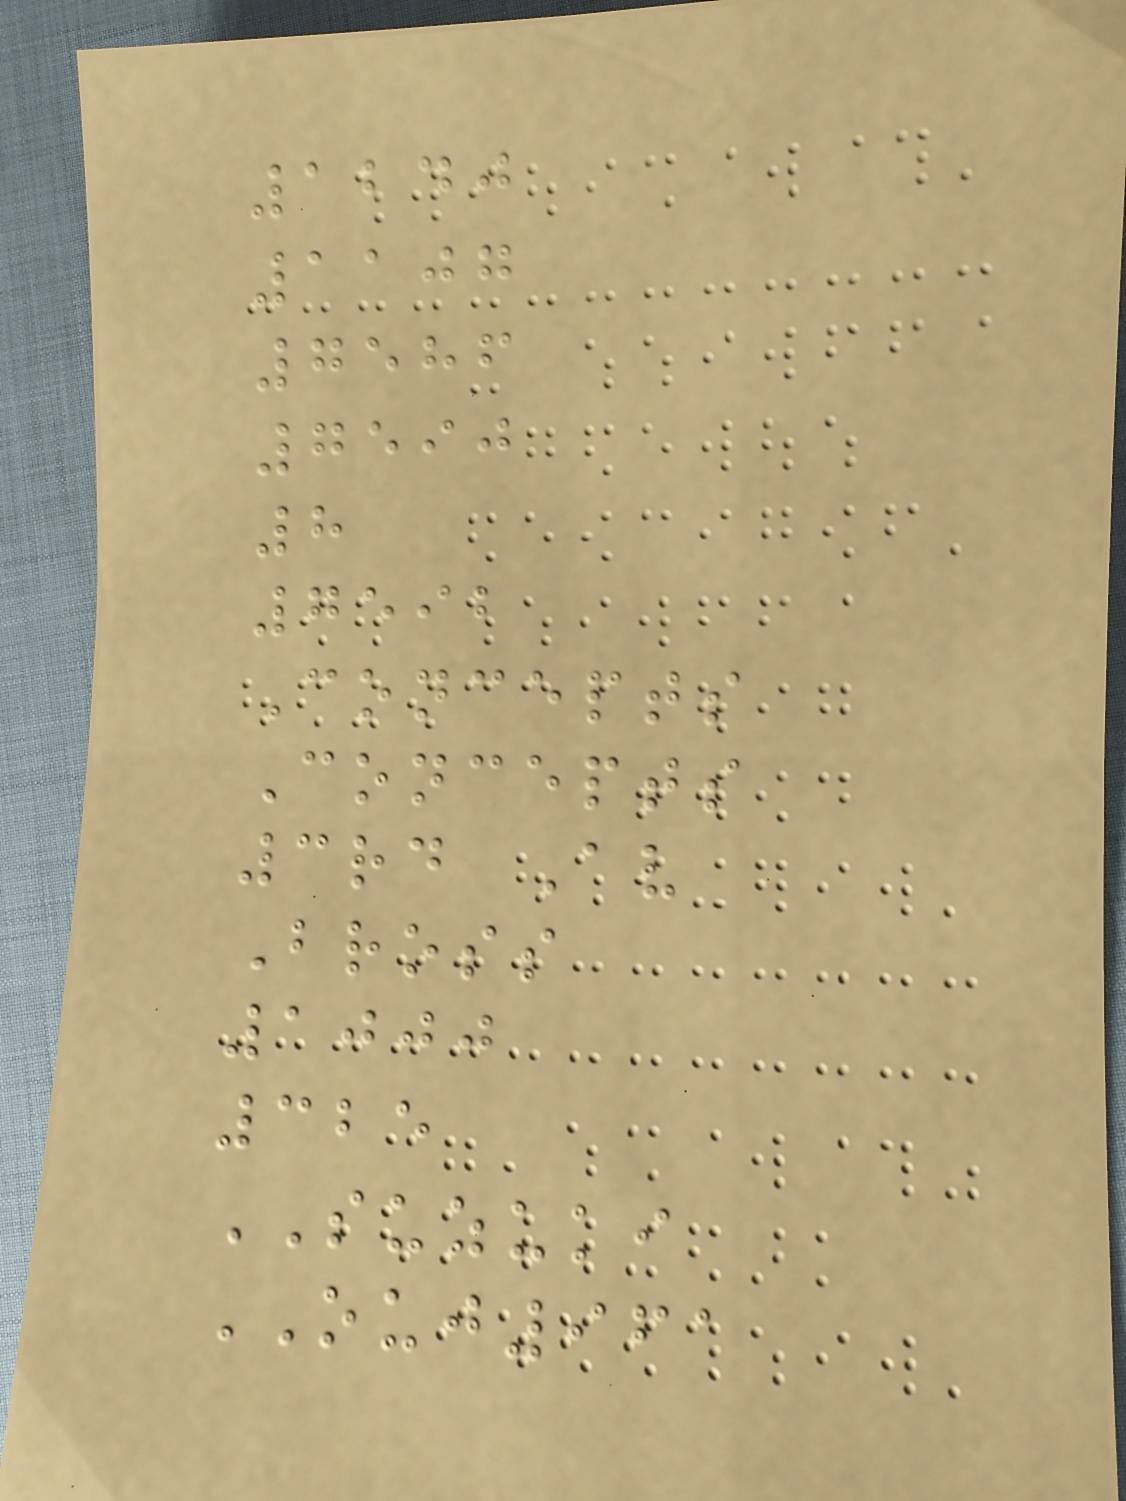1240
1107
7586
7590
8
7592
Concepts
Concepts
3rd Av
Bross
1000
325
SUZUKI
OUJ961
